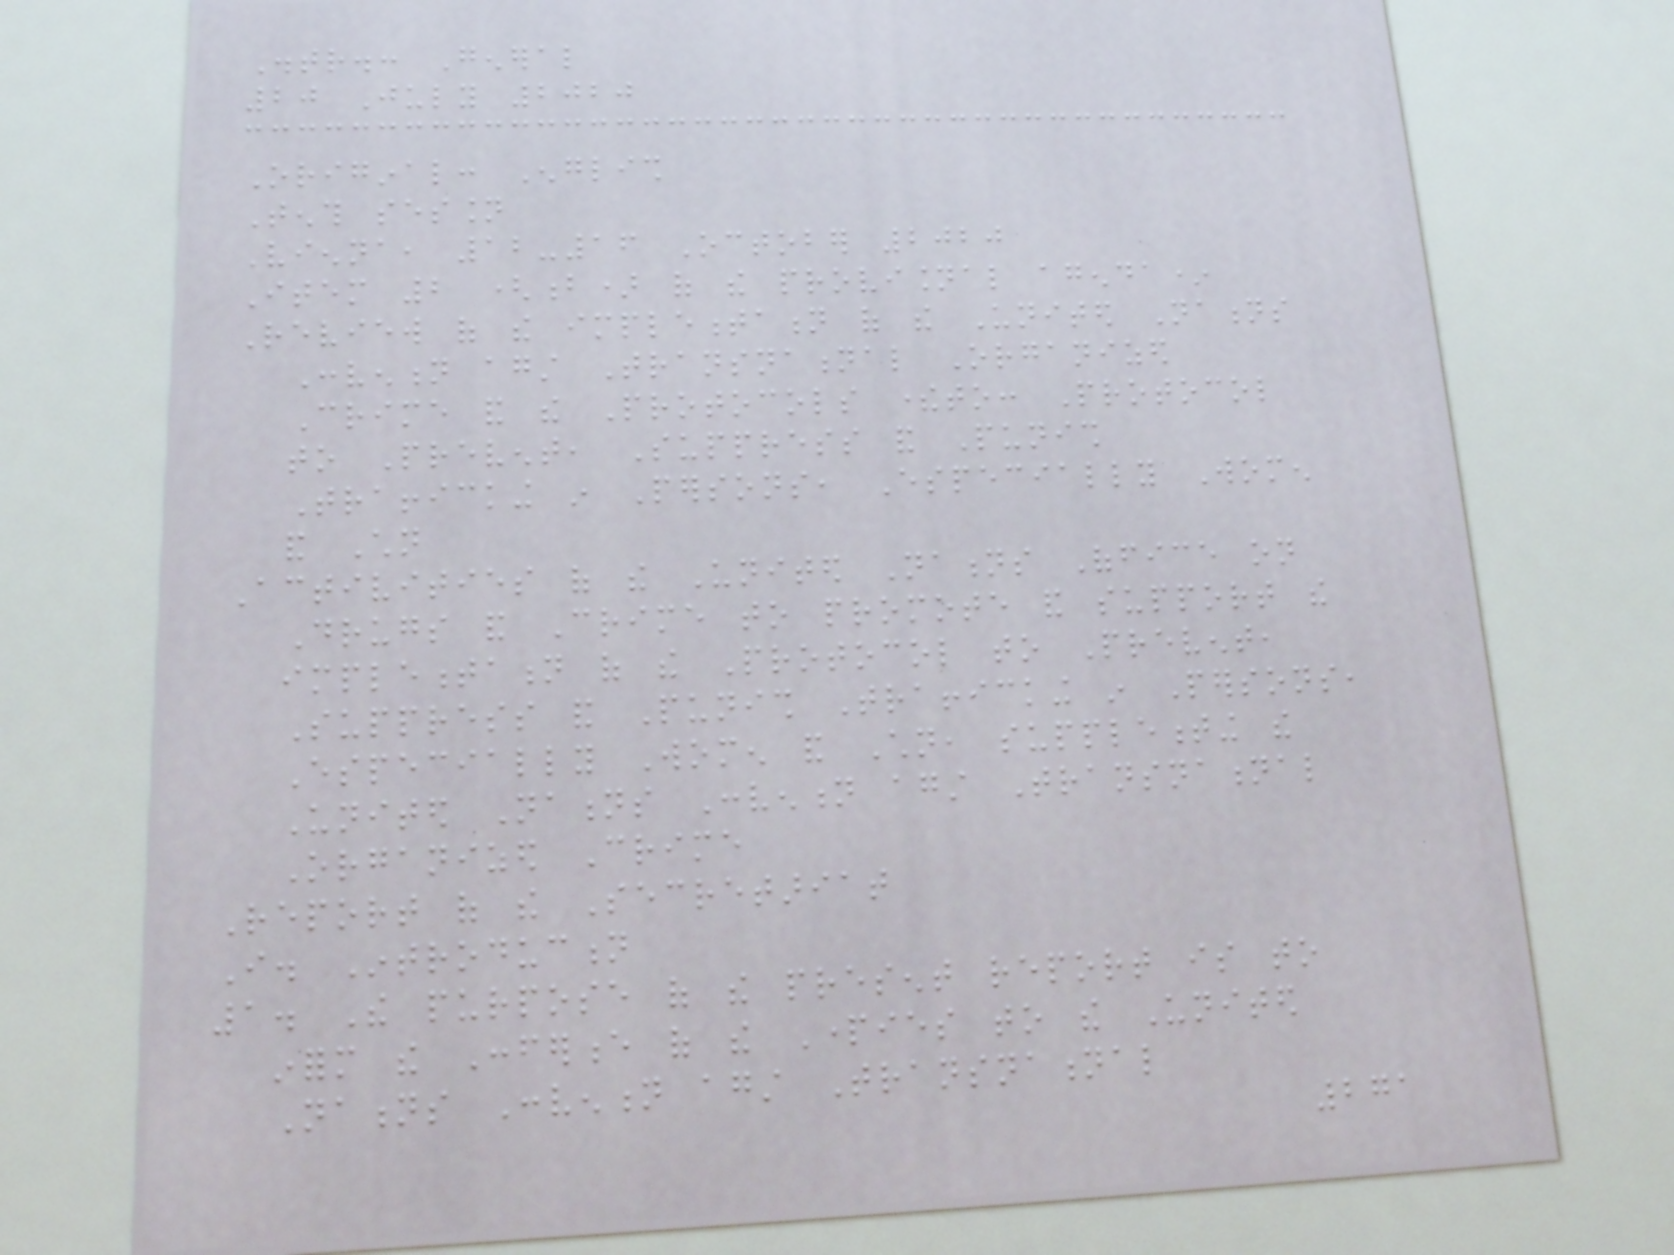Distr.: General
20 July 2020
Original: English
Tenth session
Vienna, 12-16 October 2020
Item 2 (b) of the provisional agenda*
Review of the implementation of the United Nations
Convention against Transnational Organized
Crime and the Protocols thereto: Protocol
to Prevent, Suppress and Punish
Trafficking in Persons, Especially Women
and Children
Activities of the United Nations Office on
Drugs and Crime to promote and support the
implementation of the Protocol to Prevent,
Suppress and Punish Trafficking in Persons,
Especially Women and Children, supplementing the
United Nations Convention against Transnational
Organized Crime
Report of the Secretariat
I. Introduction
1. The purpose of the present report is to
inform the Conference of the Parties to the United
Nations Convention against Transnational
271
